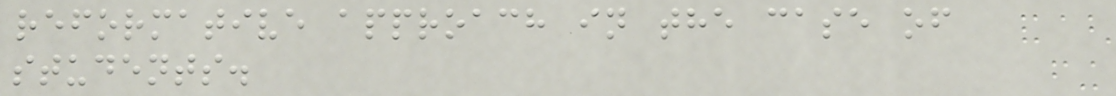reformative approach in the case of
students.
